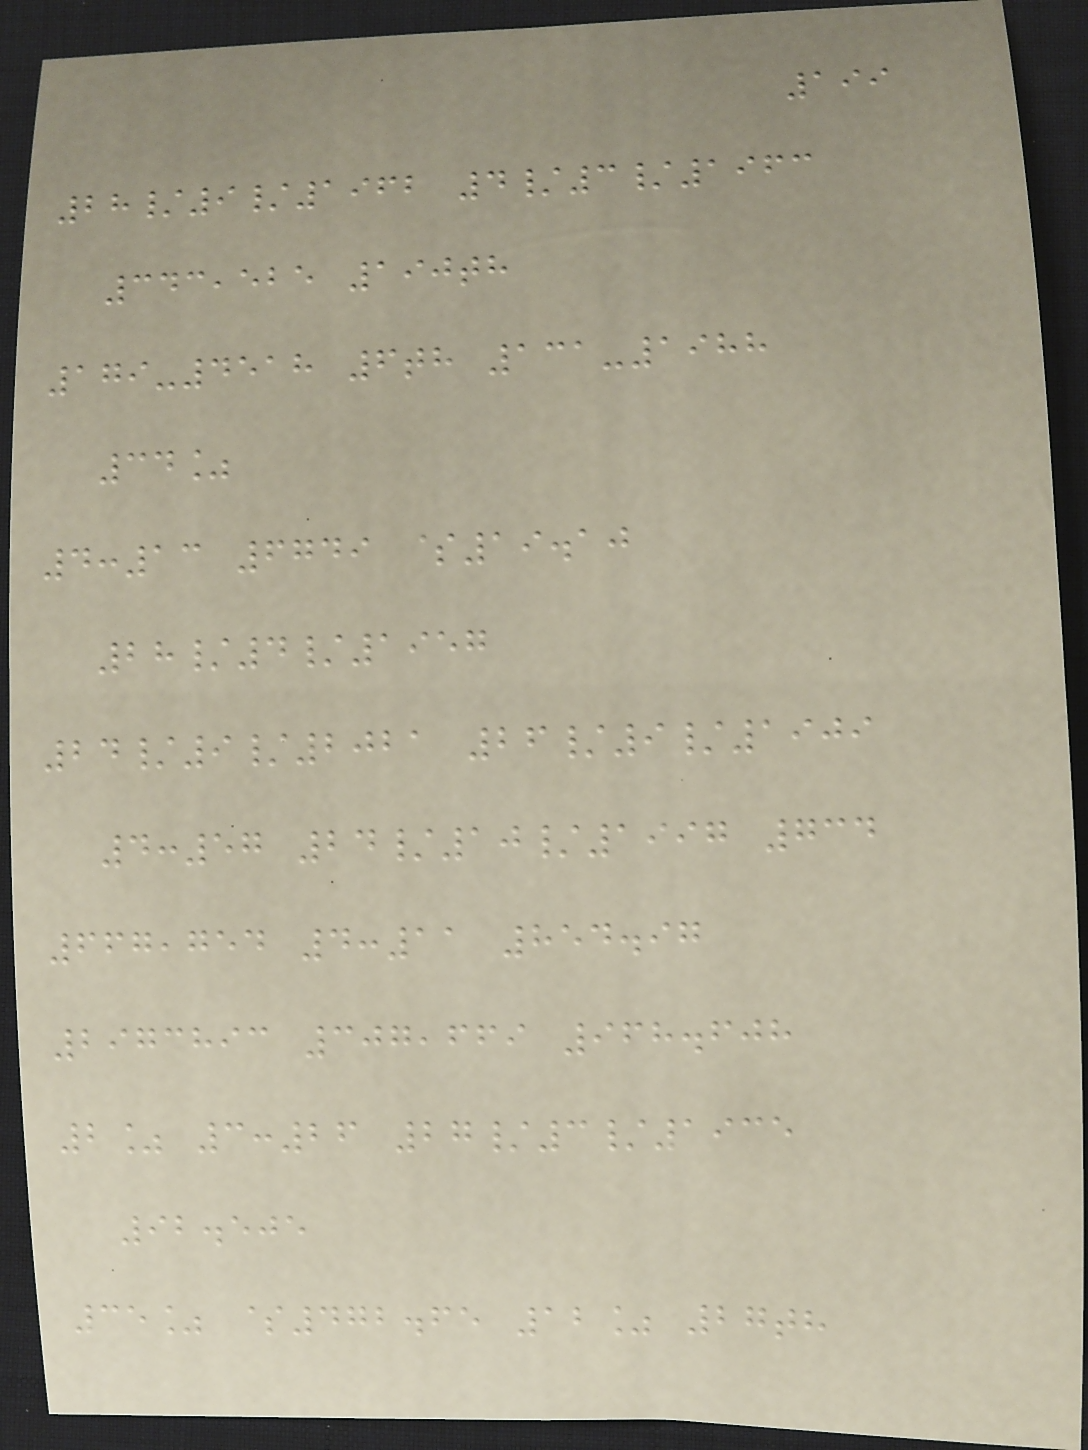199
28/9/1962 4/3/1963
343,525 190th
179-4518 6th 131-1988
34%
4:13 6749 $19.10
28/4/1957
24/9/2021 26/9/1909
4:57 24/10/1997 734
667,754 4:11 854.97
2973893 307,669 968.608
2% 3:26 27/3/1935
92.505
35% $472.65 12% 27th
